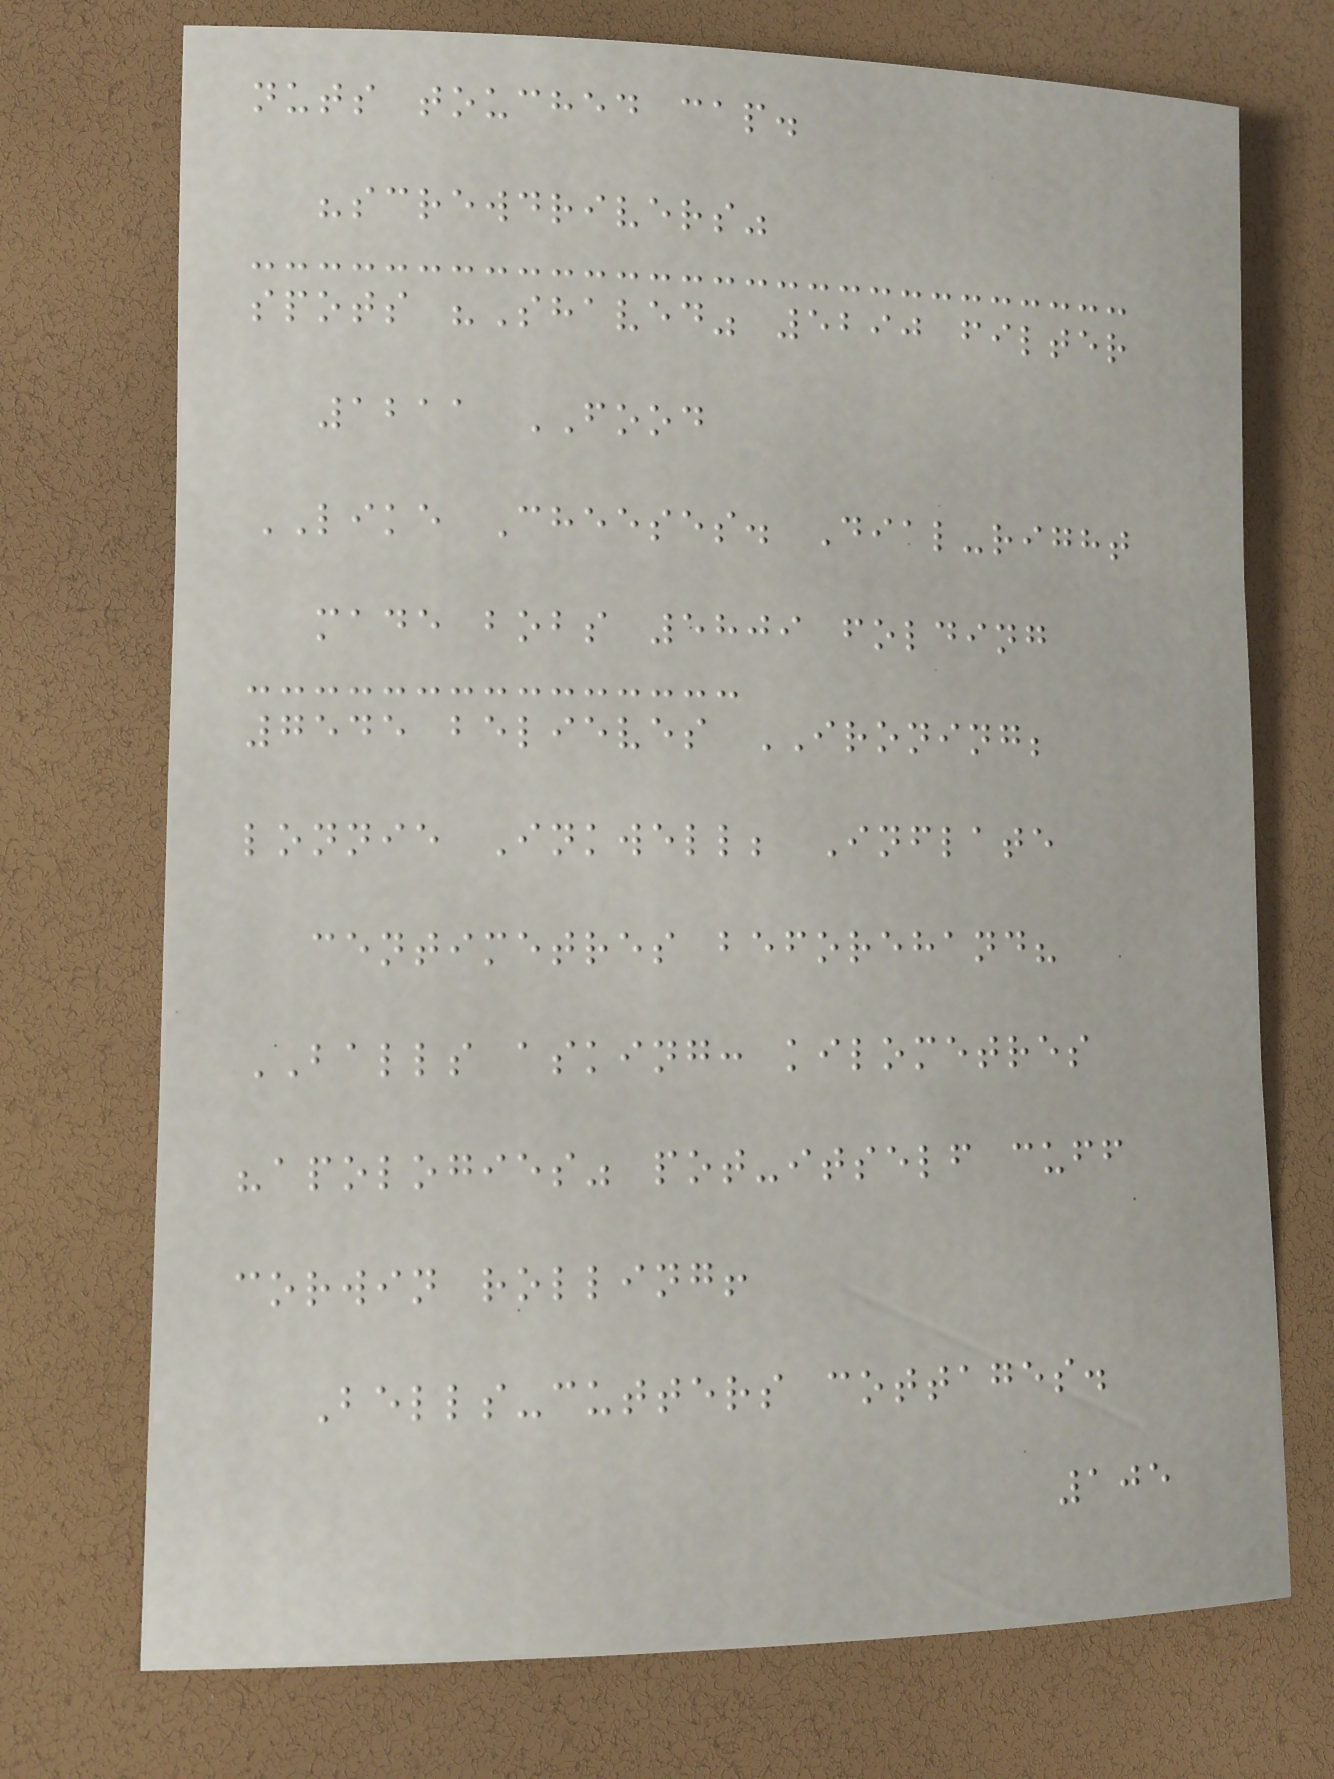nuts touched cap.
"screwdrivers"
spots "Shaved" 5290 filter
1211 FOOD
LIKE Cheeses. Dial-right
made bobs 5809 folding
7545 believes IRONING;
lonnie Inkwell; Inflate
centimetres beforehand?
BALLS asking: kilometres
"apologies" pot-itself cuff
corwin rolling!
Bells-cutters cottages.
105
